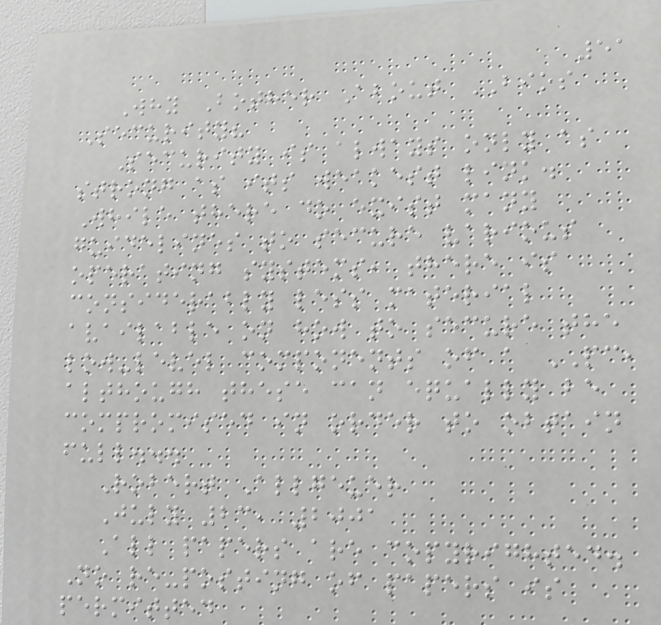51
Why Bother About BIOS
Security?
Security is always only as
strong as its weakest link.
While there do exist many
guidelines to secure various
operating systems, there is
considerably less material
available on how to secure the
low-level components of a PC,
although these can equally be
compromised in order to obtain
full...
Robert Allgeuer
July 23, 2001
All papers are copyrighted.
No re-posting of papers is
permitted
